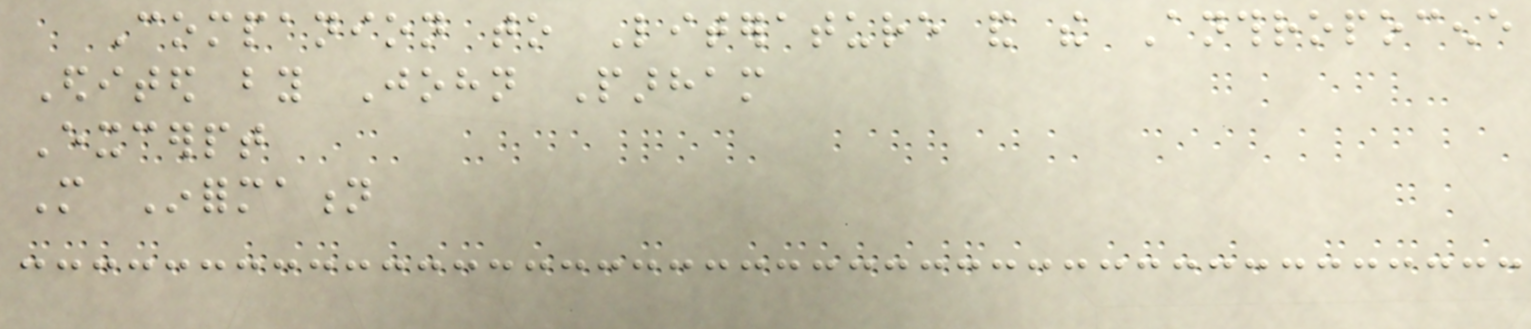Companion to Literature and the Anthropocene
Edited by John Parham
Excerpt
More Information
